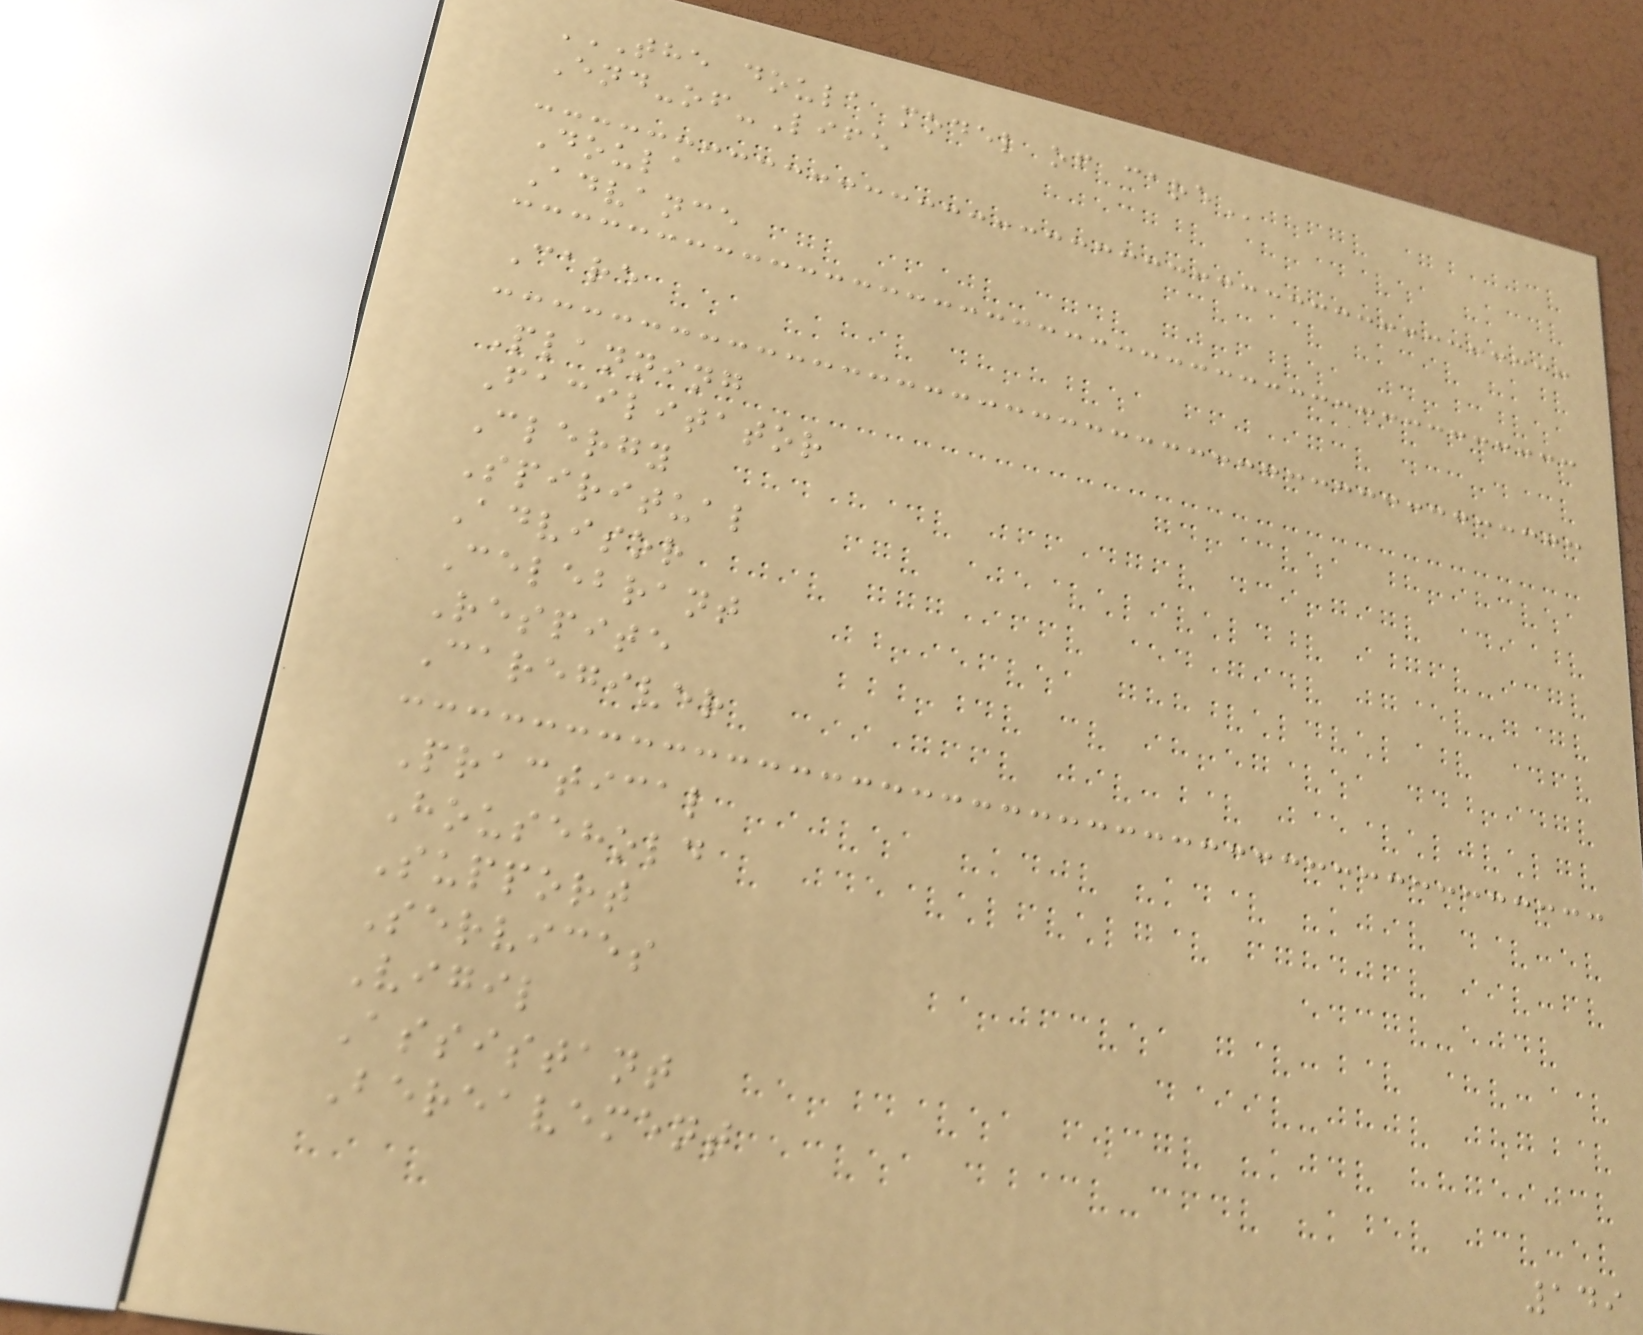THE DOULA MODEL OF CARE
End-of-Life
Doula
Advance
Care
Planning
Facilitator
Clergy
Spiritual
Advisor
Celebrant
Respite
Caregiver
Practical
Household
Support
Services
Vigil
Assistant
Bereavement
149
